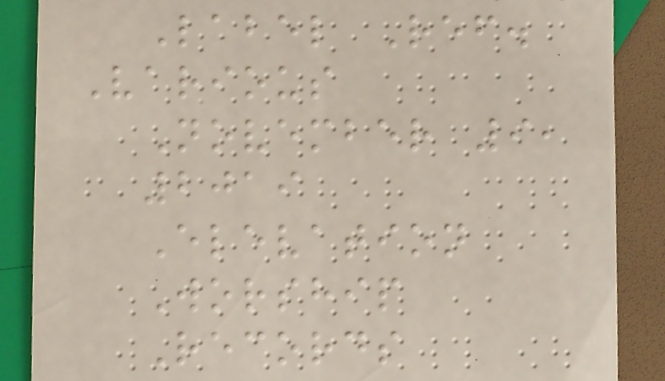Label Ref.
Various
November 9,
2019
Elevation
Worship
Records
